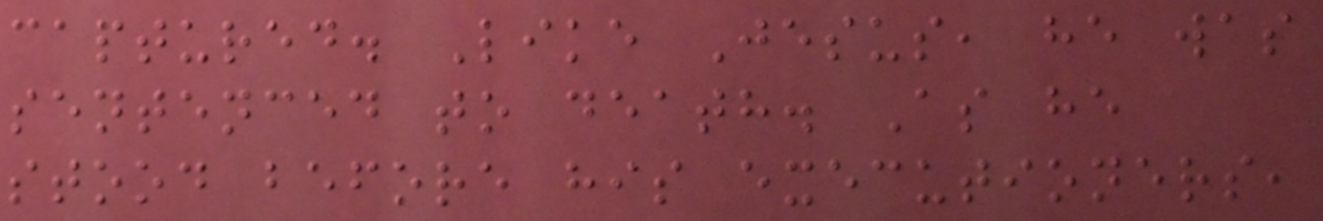captured. Like Jesus, he was
sentenced to death. As he
stood before his executioners,
